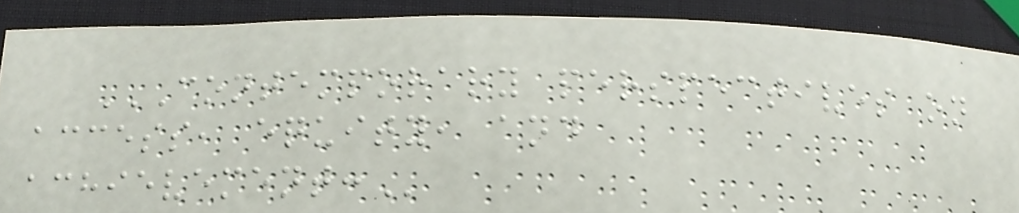CONTEMPORARY PERSPECTIVES ON
ACCESS, EQUITY, AND
ACHIEVEMENT:
